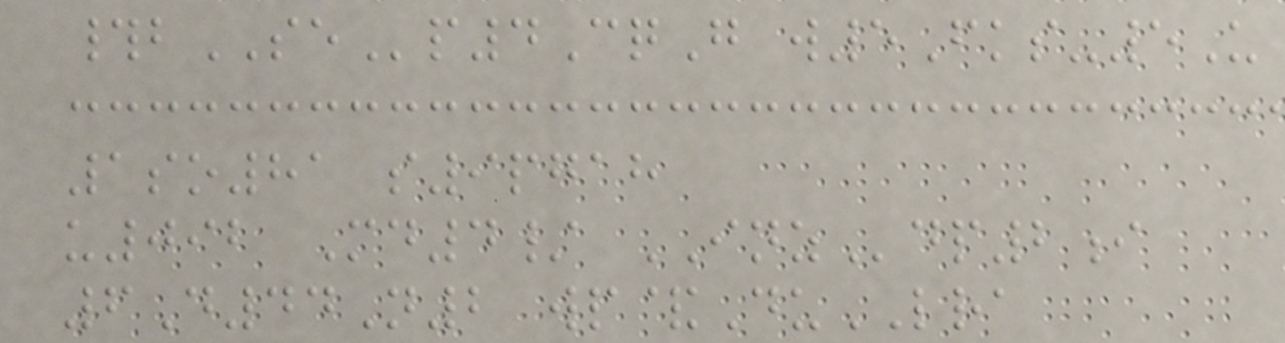#bSEp4CqG w5Fks-5U
1so81 s9pgah
u092 Md4/ INZdp2i
6D44N2 wp&DuLRA
